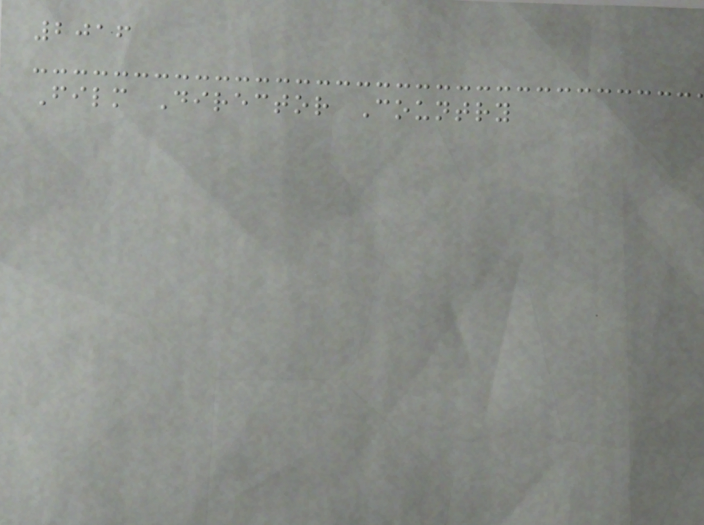2016
Film Director Country
